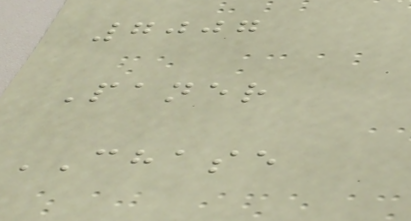7007
Paner
CHASE
